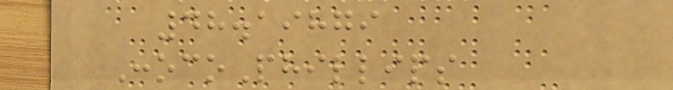48.19879
ConocoPhillips
